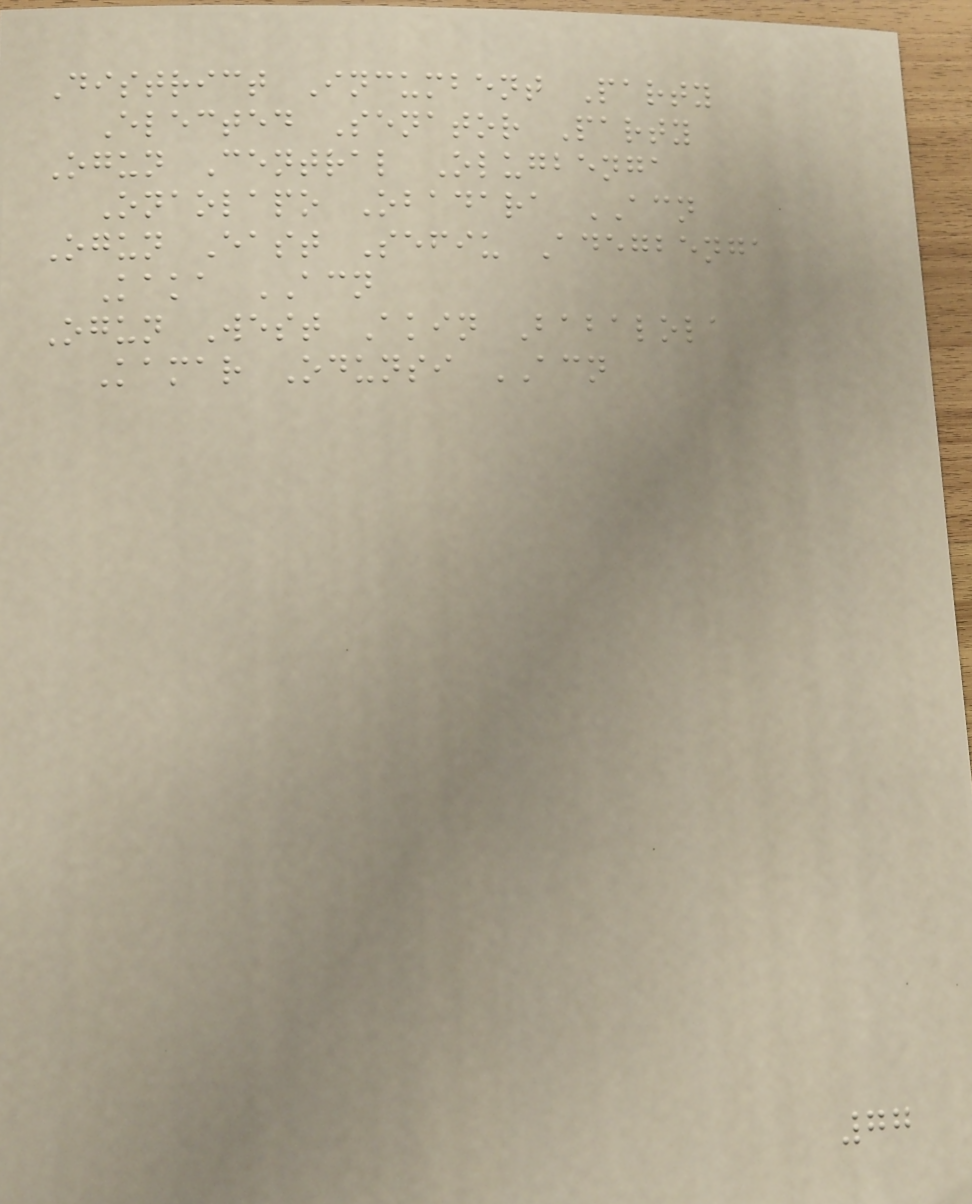District Incumbent Party
Elected Senator Party
Ogun Central Olugbenga
Onaolapo Obadara ACN
Ogun East Sefiu Adegbenga
Kaka ACN
Ogun West Akin Babalola
Kamar Odunsi ACN
77
